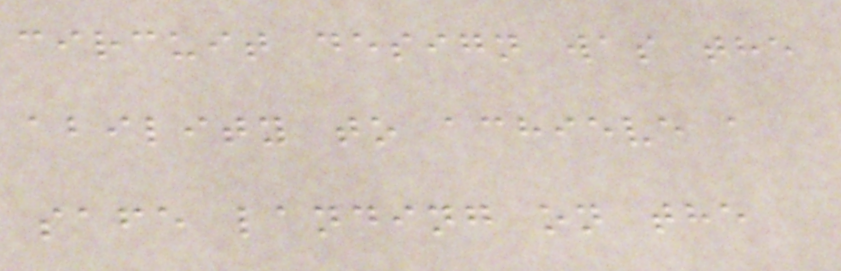circuit design was the
ability to achieve a
safe landing on the
